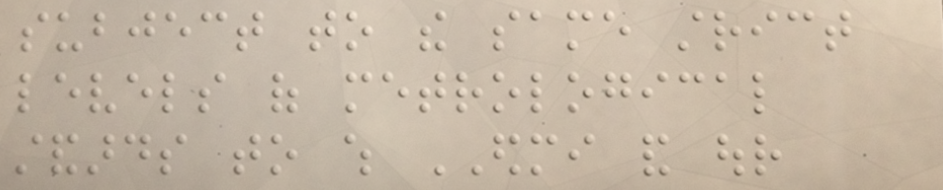subject to the same strict
levels of metrological
standards to which EDMI and our
